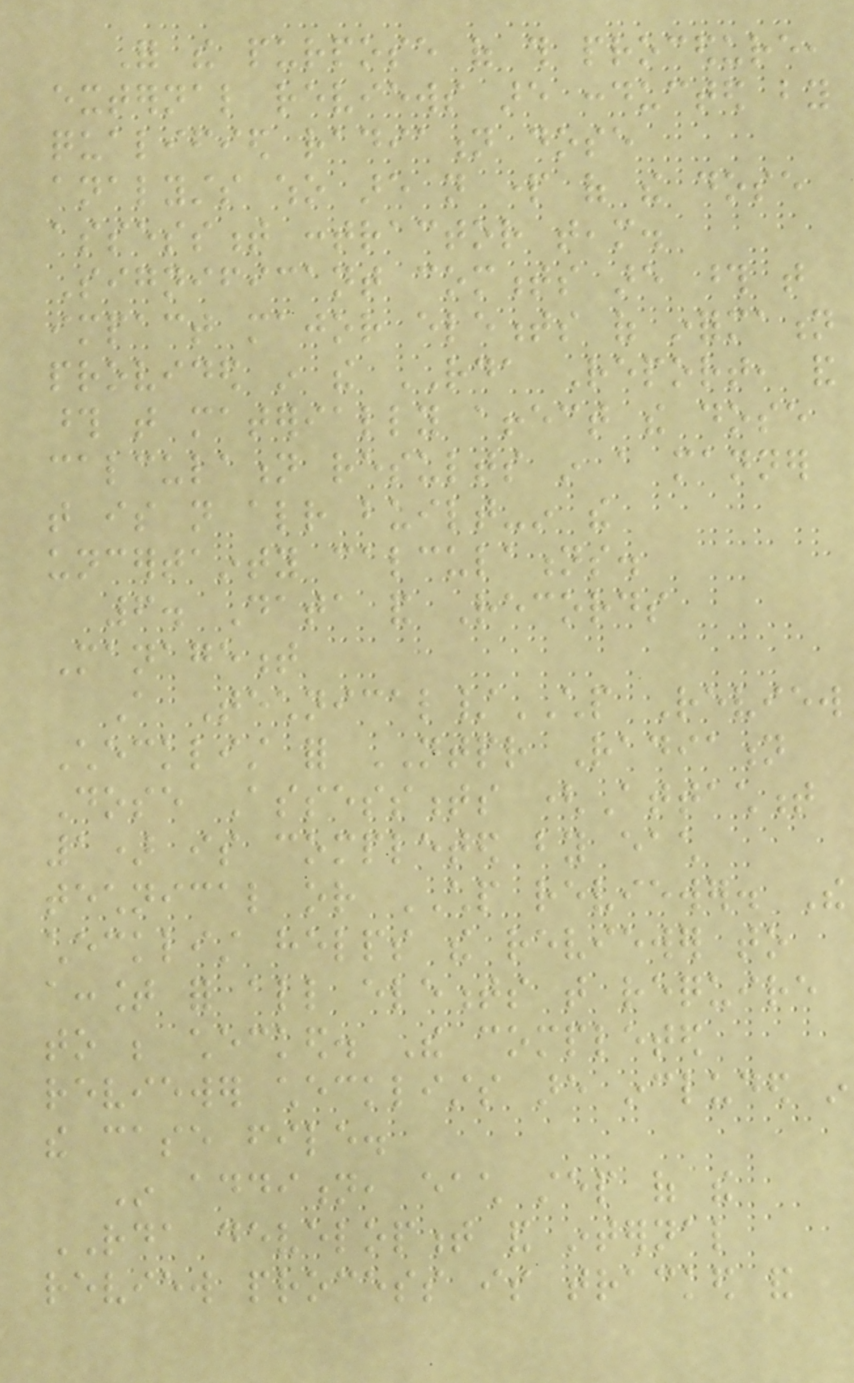For the purpose of this procedure,
external reviews are conducted by
qualified radiation dose
analysts who are not part of the dose
assessment contractor team.
Significant comments are those that
impact major elements of information
provided in the RDA Report, and
those that materially affect the dose
calculation results in a manner
that is not already built-in the
uncertainty calculations.
6. Data and Records
Management
A Technical/CHP Review
Checklist for NTPR Radiation
Dose Assessments (Attachment
1) is completed by each
technical or CHP reviewer. The
checklist helps the reviewer to
account for all elements that require
to be checked. The completed
reviewer checklists are included in
the case file.
In addition, each step of the
RDA development and internal
review process is tracked and
